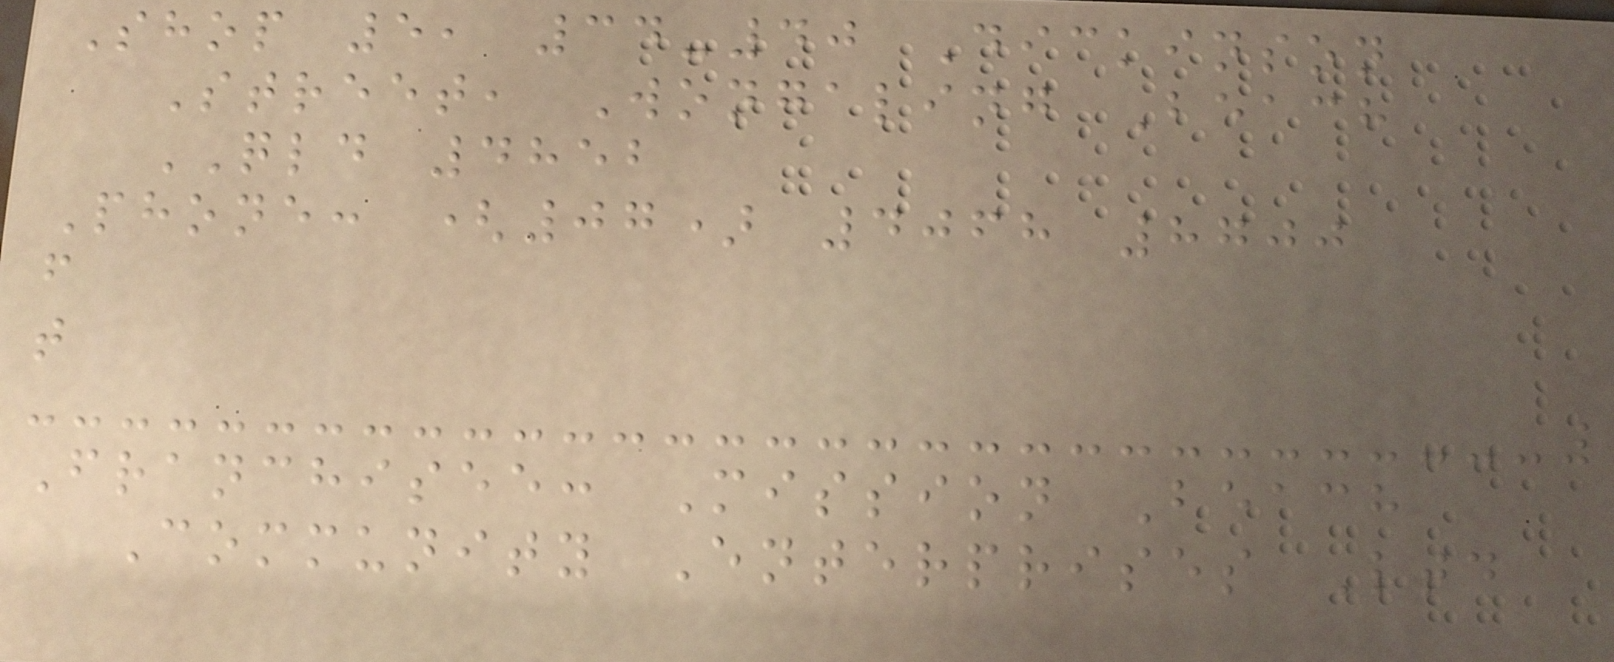Shop 5, 34-40 Dickinson
Street, Wongaling Beach
QLD 4852
Phone: (07) 4068 8700
f
t
Franchisee: Mission Beach
Community Enterprises Ltd
